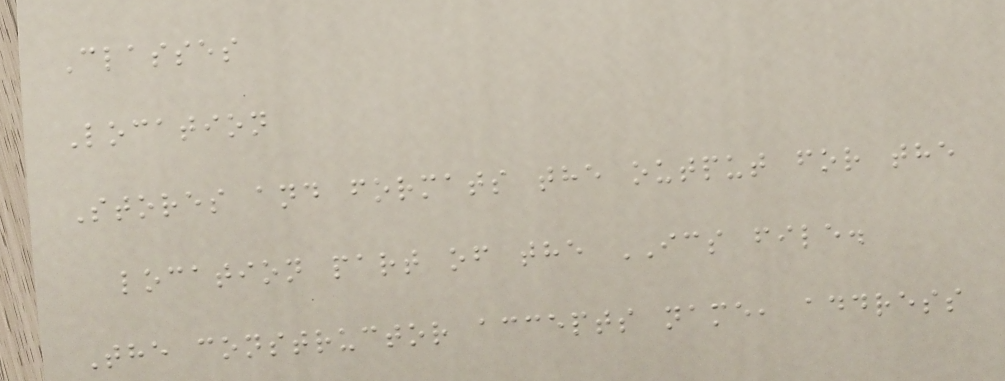Classes
Location
Stores and formats the output for the
location part of the ICS file.
The constructor accepts name, address
